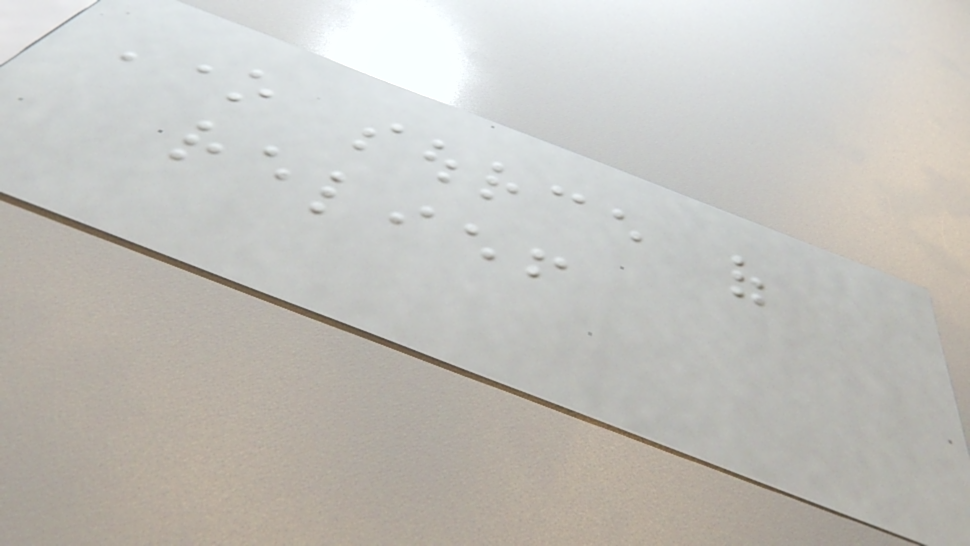One source of
relief
